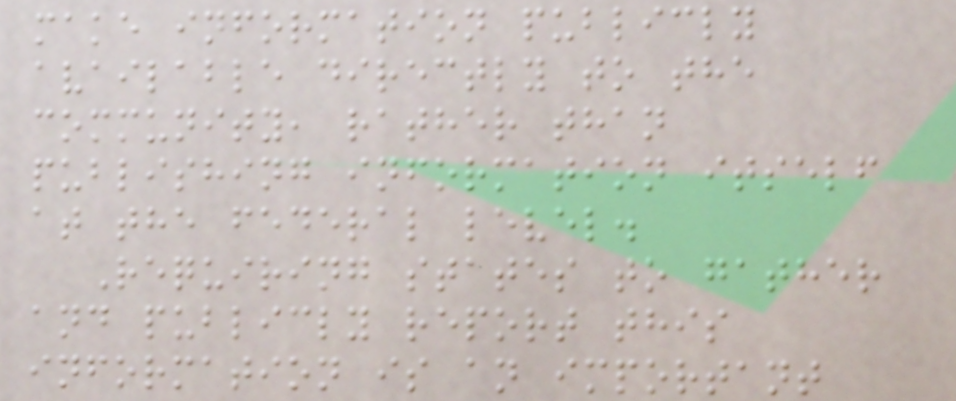make information publicly
available directly to the
community, rather than
publishing information itself
at the federal level.
Requiring states to gather
and publicly report this
information is an important
